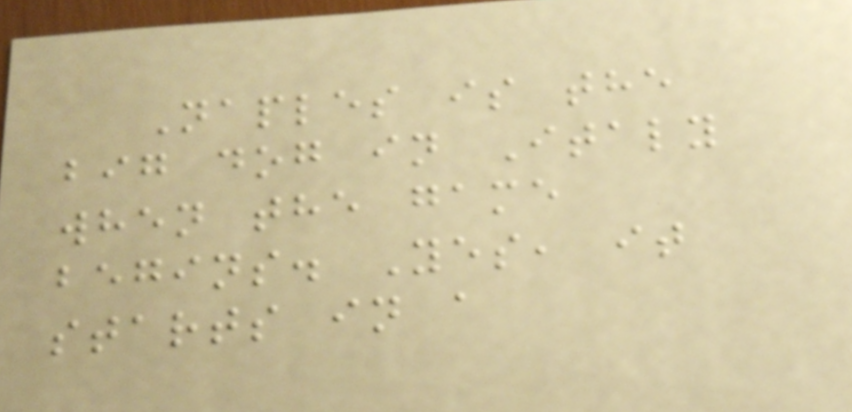Naples is the
big dog in Italy
when the game
begins. Yes, it
starts in a
